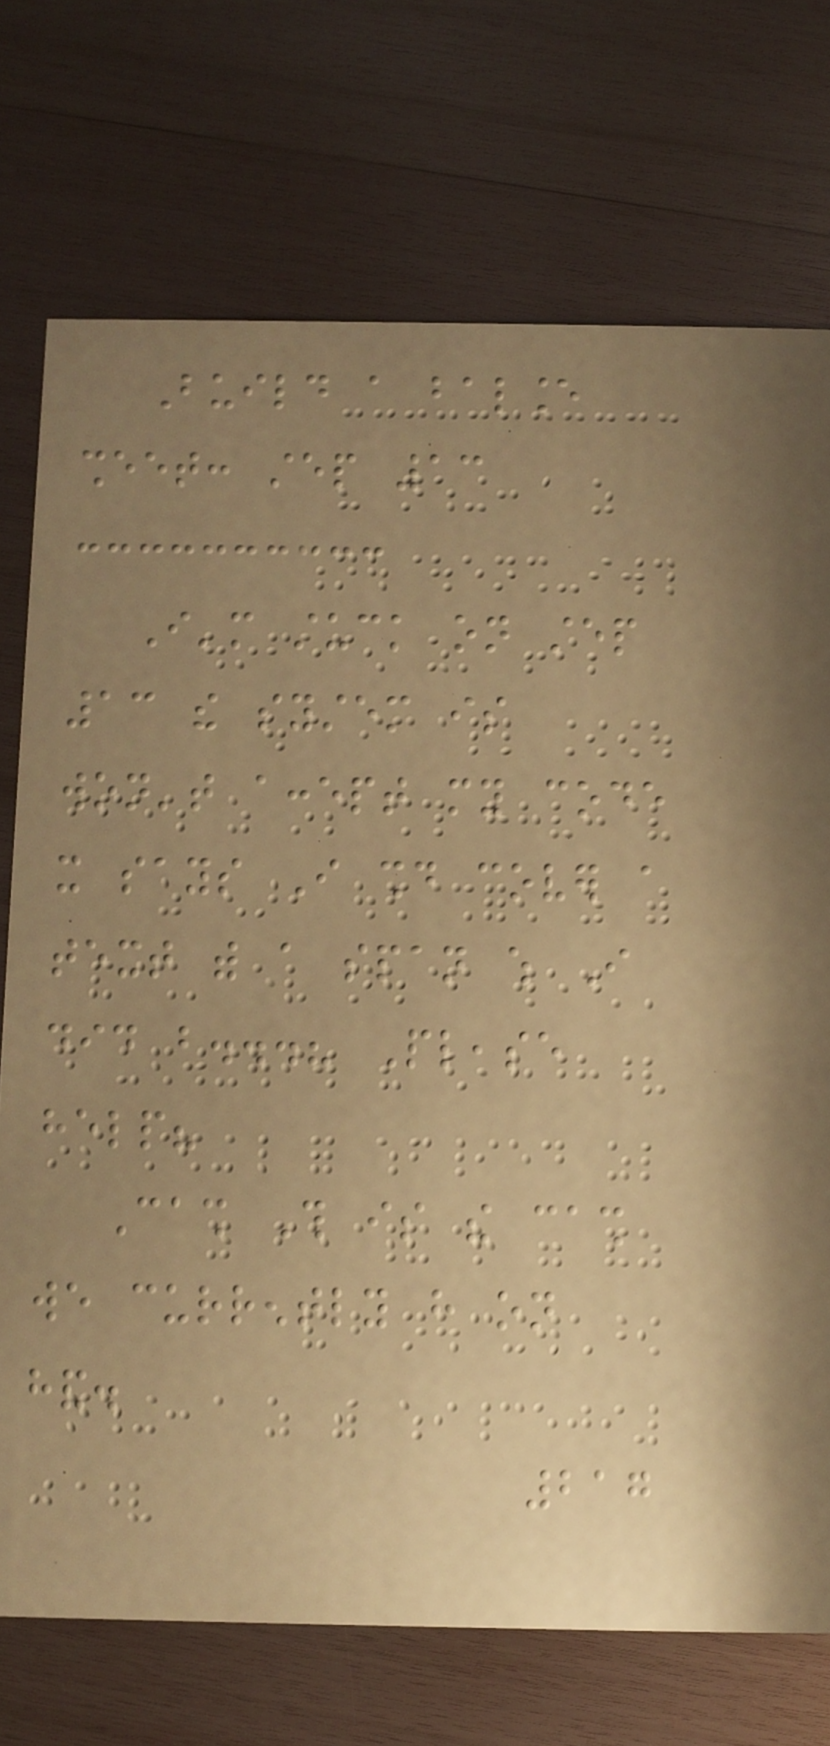Build a balance
sheet: step 13
I'm stuck on step
13 the system is
won't accept my code
it says I should cover a
text with a span which I
did but...? Please
help?
Cash This is the cash
we currently have on
hand.
217
